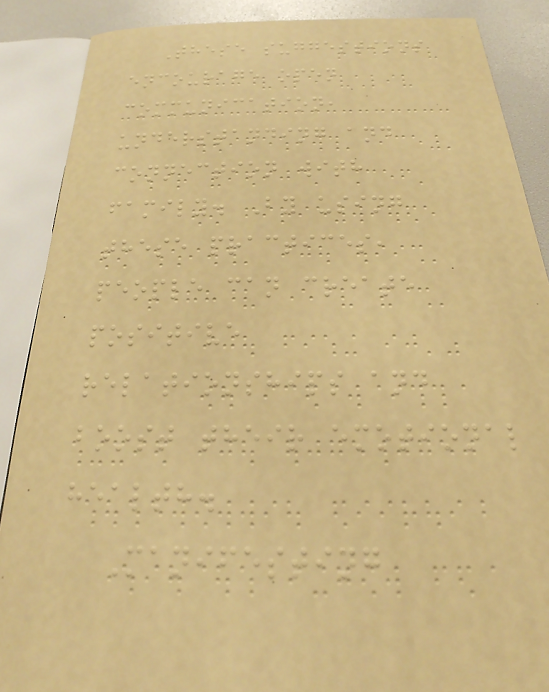These suggestions
encourage open
communication,
understanding and
connection with
family. By using
these practices,
people can create
positive
relationships and
boost their emotional
health.
Manifesting
